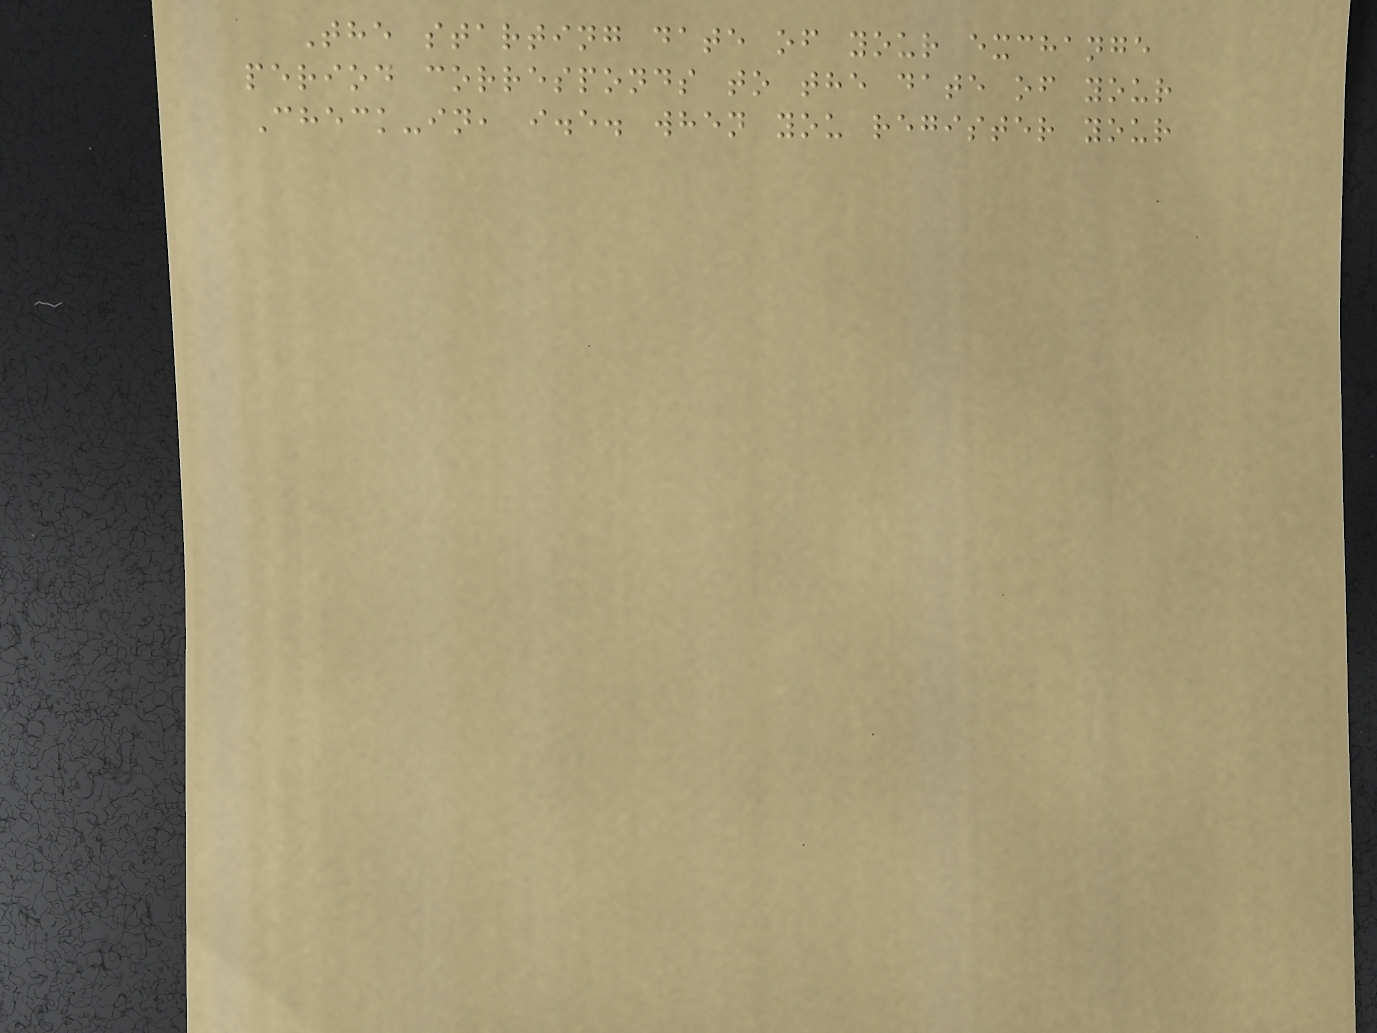The starting date of your exchange
period corresponds to the date of your
Check-in, i.e. when you register your
